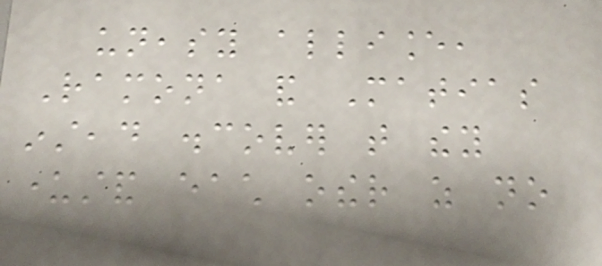uneasy alliance,
Ramona and Matias
instead discover that they
understand each other as no
